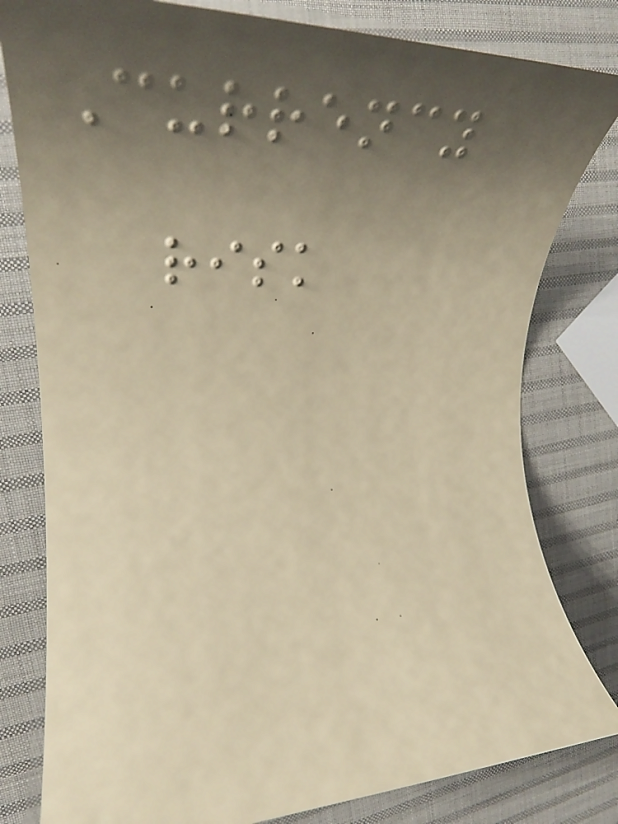Currency
risk
